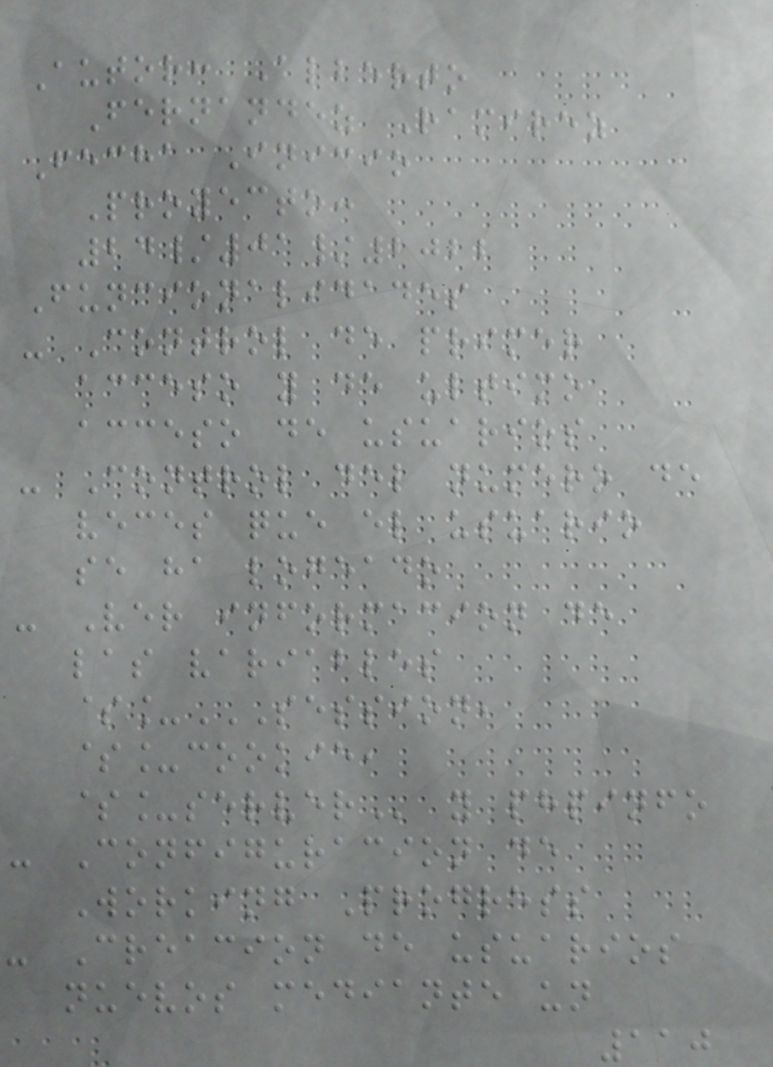Autor: Alberto
Fernandez Ramirez
Fecha Inicio
Proyecto:
24/01/2022
Funcionalidades
- Control de primer
acceso y de ultimo
acceso de usuarios
- Control del numero de
veces que el usuario
se ha logeado
- Ver informacion de
las variables
$_SESSION,
$_COOKIE,
$_SERVER y phpinfo
- Configuracion de
Working Progress
- Creacion de usuarios
nuevos mediante un
110
